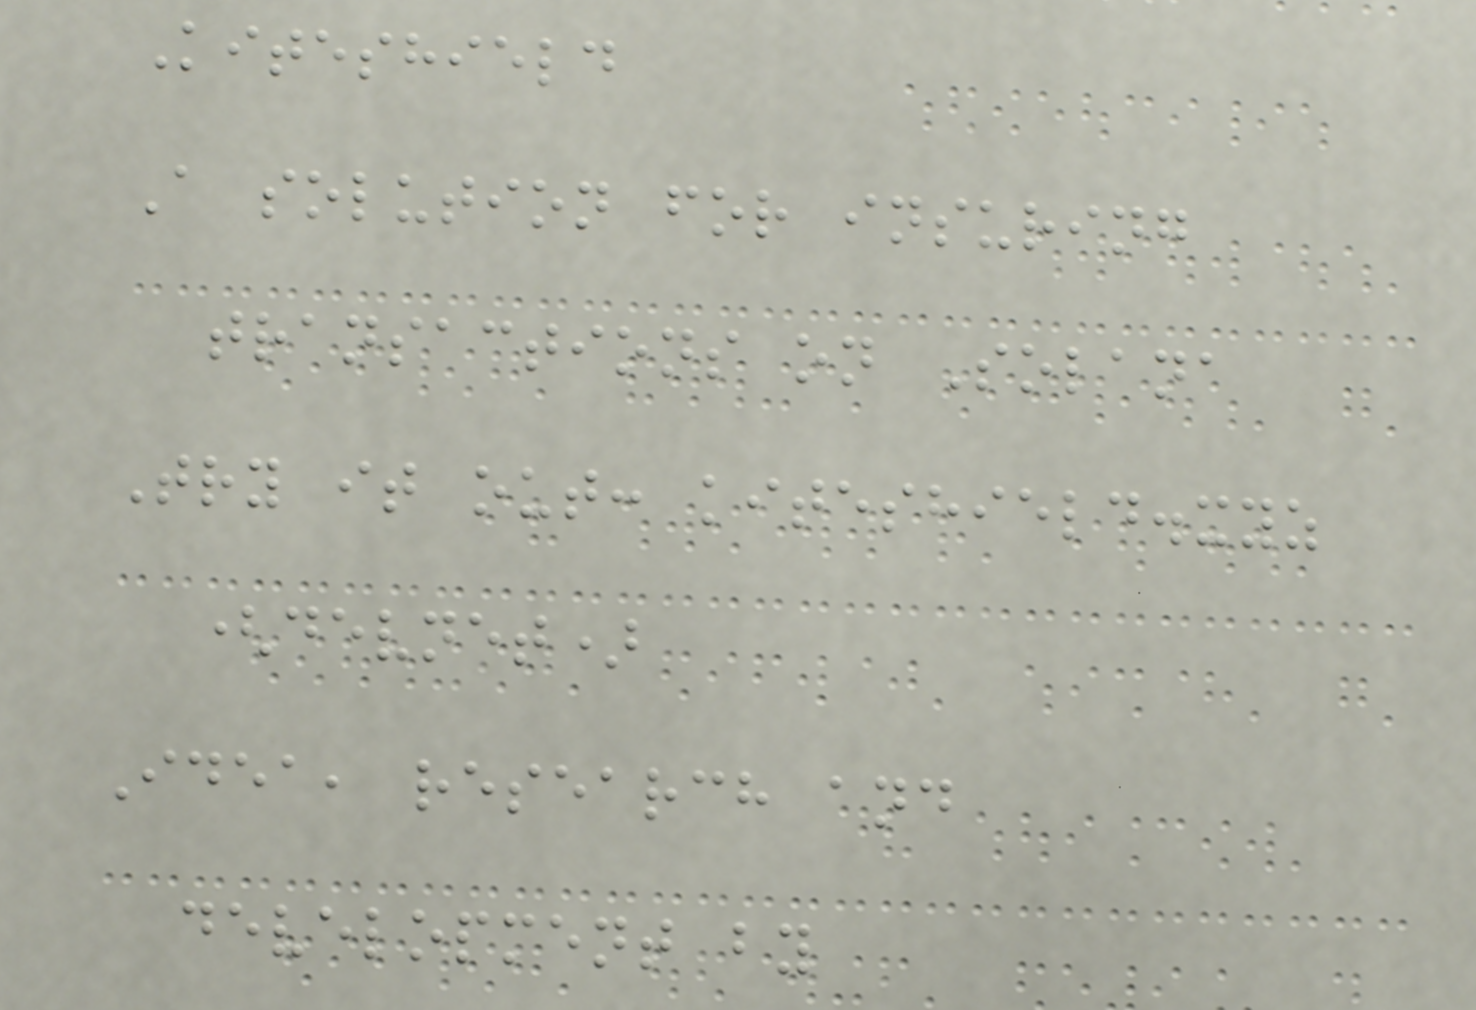Kiteshield
A solution for insuring
transactions on Solana
Try it out: kiteshield.xyz
(devnet)
Idea, research and
development by
